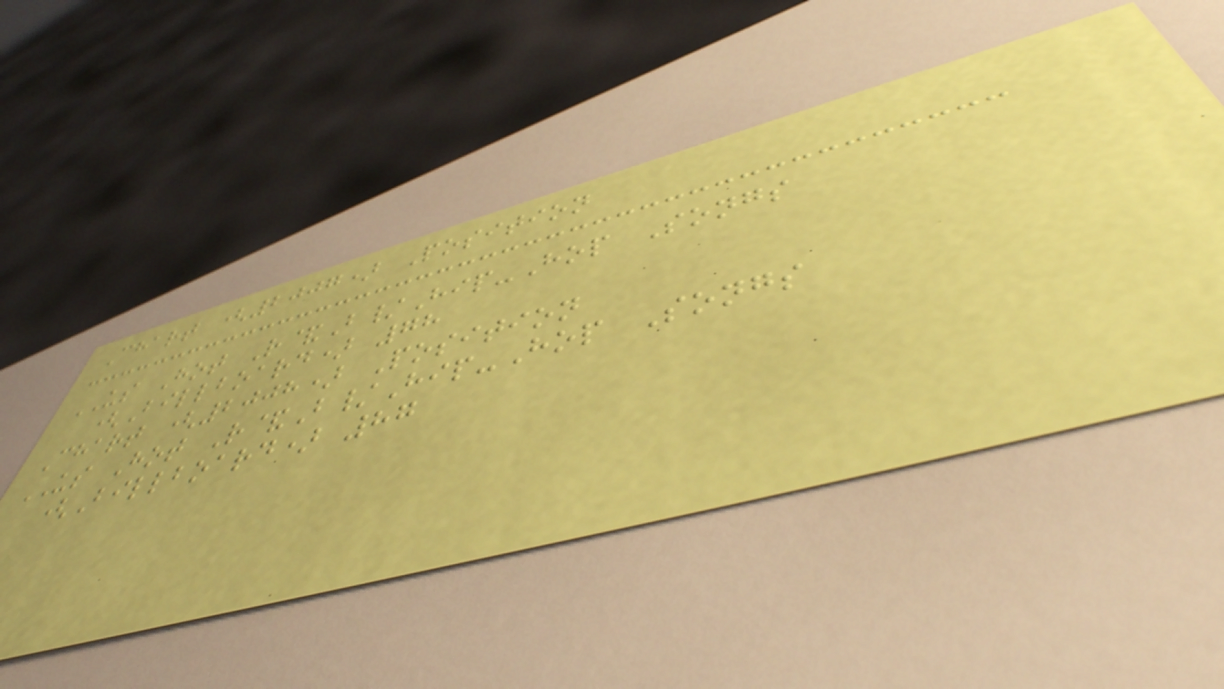Chart (2007) Position
US Hot R&B/Hip-Hop Songs
(Billboard) 78
Chart (2008) Position
US Hot R&B/Hip-Hop Songs
(Billboard) 87
